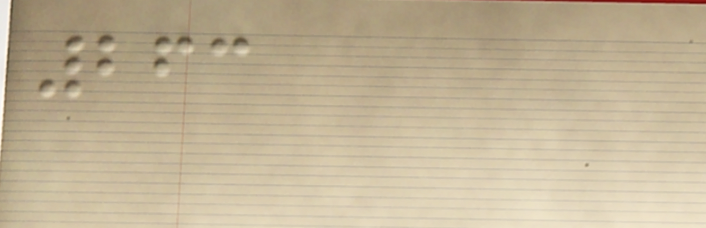263
